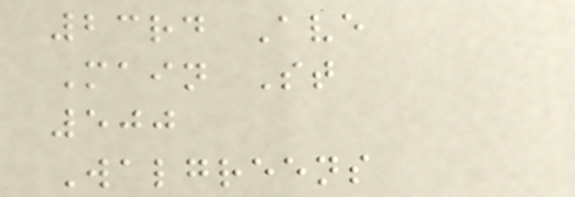23rd Ave
Main St
500
Walgreens
